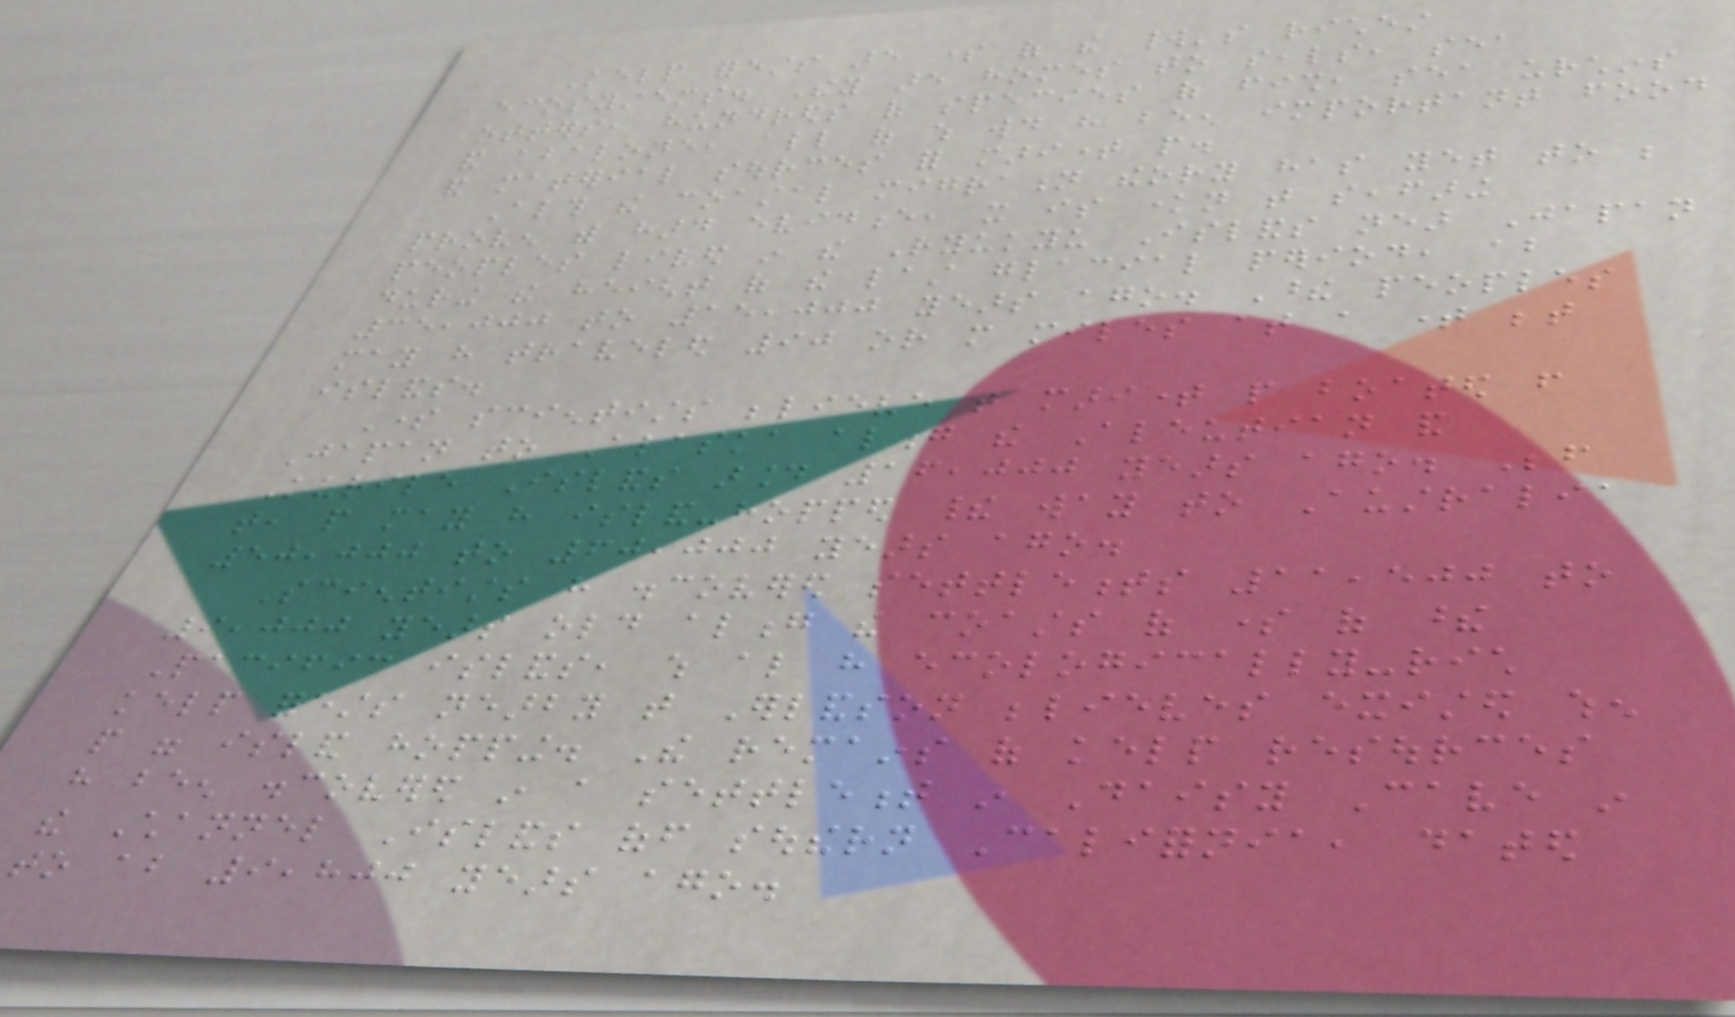Kelp forests are some of the world's richest
ecosystems. They are homes to seals, sea
otters, hundreds of species of fish, sea urchins
and abalone, all of which would have been important food
and material sources for maritime people.
Although the coastal migration theory has yet to be
proven with hard evidence, it is known that seafaring
peoples lived in the Ryukyu Islands near Japan
during the height of the last glacial period, about
35,000 to 15,000 years ago. These peoples
may have traveled 90 or more miles at a time between
islands.
Some scientists believe that maritime people boated from
Japan to Alaska along the Aleutian and
Kurile Islands around 16,000 years ago. Before
that, people may have island-hopped their way to Australia
50,000 to 60,000 years ago.
Scientists have discovered settlements 11,500 to
9,000 years old along the coasts of some of these
Pacific islands, which also have ecologically-rich
kelp forests nearby that Erlandson believes existed when
people were island hopping. The remains of kelp resources
have been discovered in a settlement in Daisy Cave in
the Channel Islands off southern California, dated
to about 9,800 years ago.
